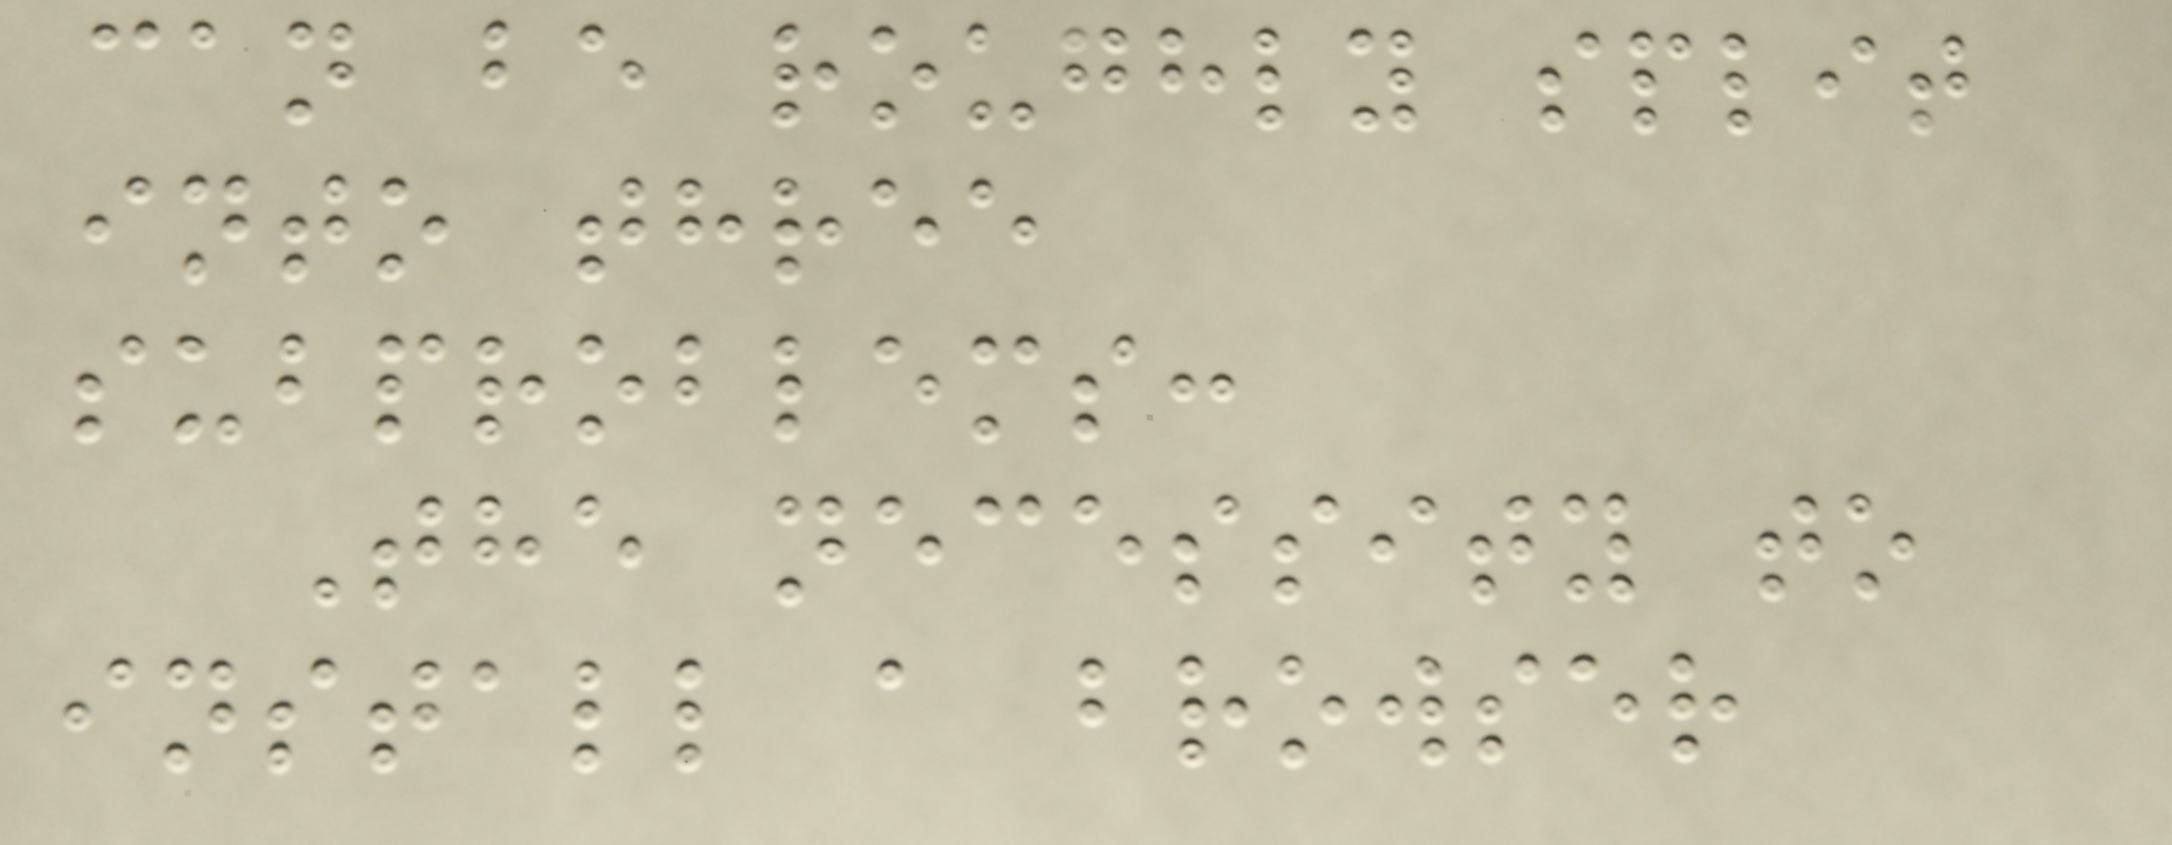can be roughly split
into three
subproblems:
The necessity to
install a browser
